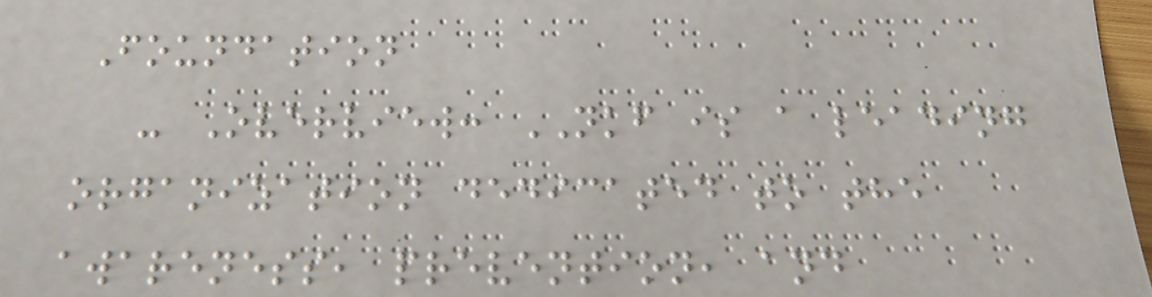Foundation
- Overview: NKF is a leading
organization dedicated to the
awareness, prevention, and
